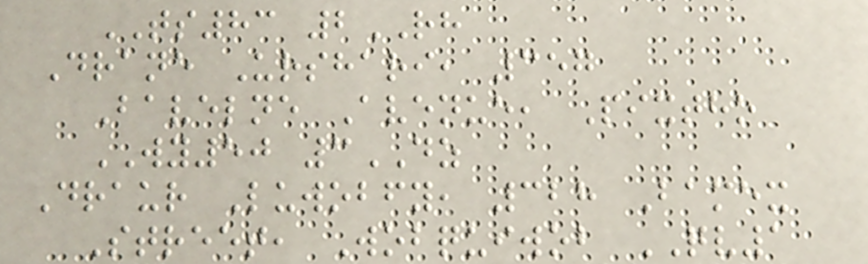TS83 2RH
Drane Urshari, 357
Bavelne Avenue, Pixtho
WY50 3DZ
Draur Luwobfy, 328 Bamex
Street, Wobquiwob QV1
